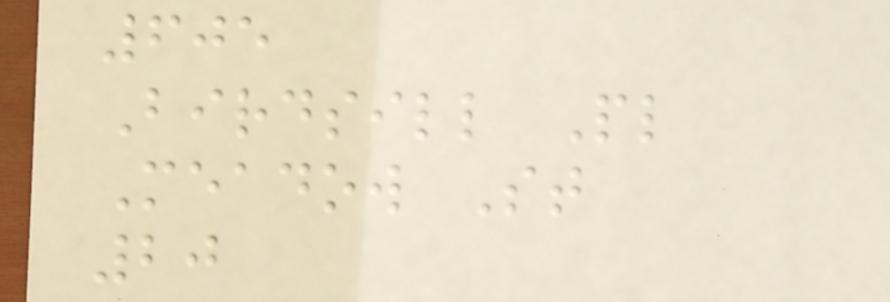605
Birdsill Pl
Meadow St
20
